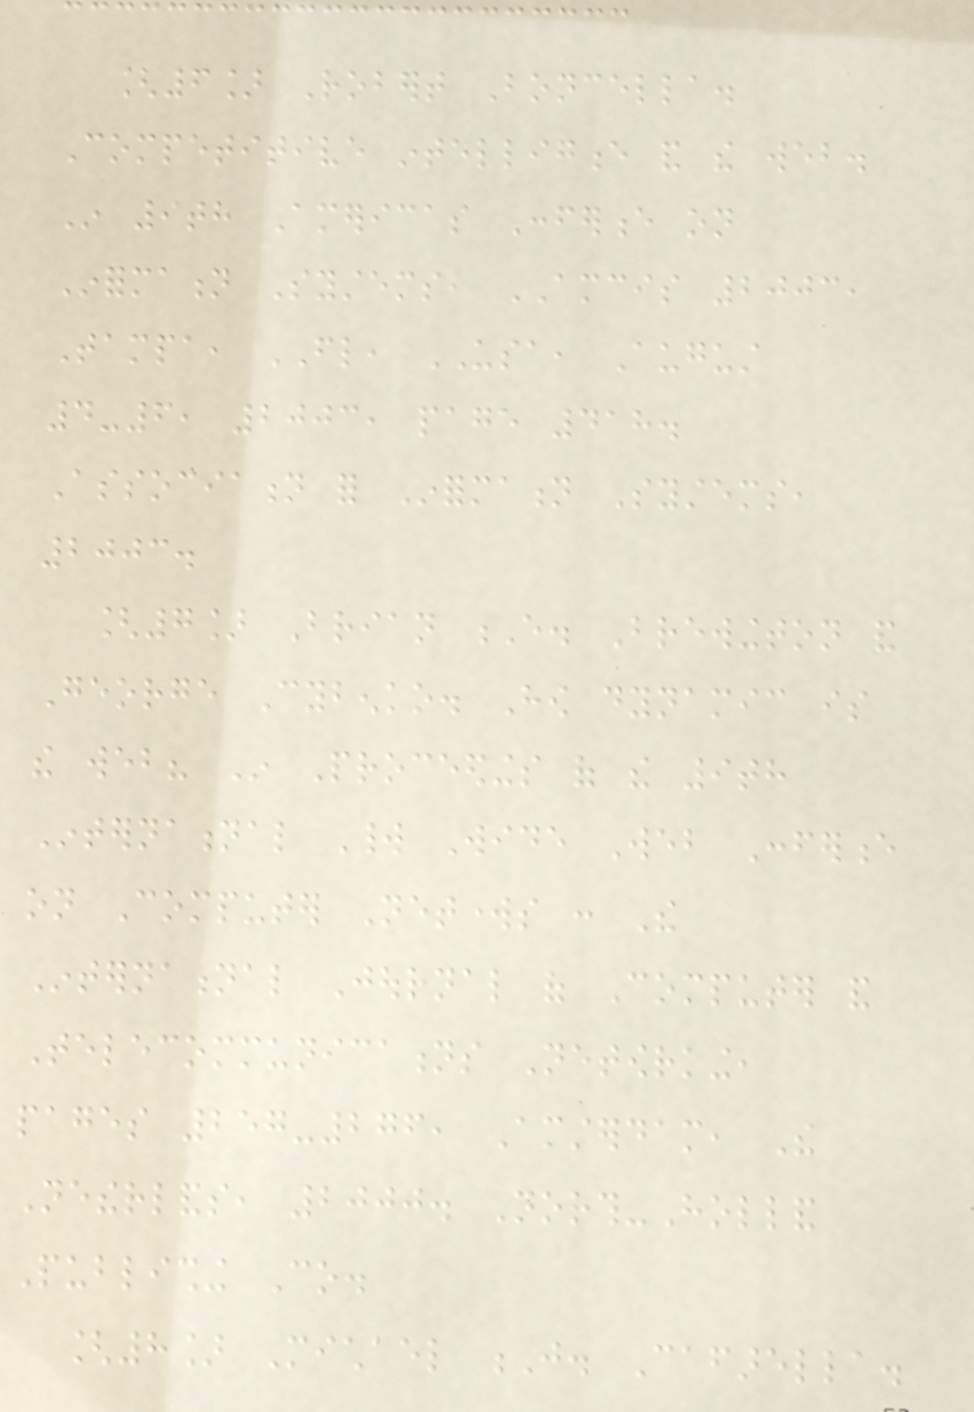[6] Robert Boncella.
Competitive intelligence and the web.
In 9th Americas Conference on
Information Systems, AMCIS 2003,
Tampa, FL, USA, August
4-6, 2003, page 418.
Association for Information Systems,
2003.
[7] Brian E. Brewington and
George Cybenko. How dynamic is
the web? In Proceedings of the 9th
International World Wide Web Conference
on Computer Networks : The
International Journal of Computer and
Telecommunications Netowrking,
pages 257-276, Amsterdam, The
Netherlands, 2000. North-Holland
Publishing Co.
[8] Michael J. Cafarella.
